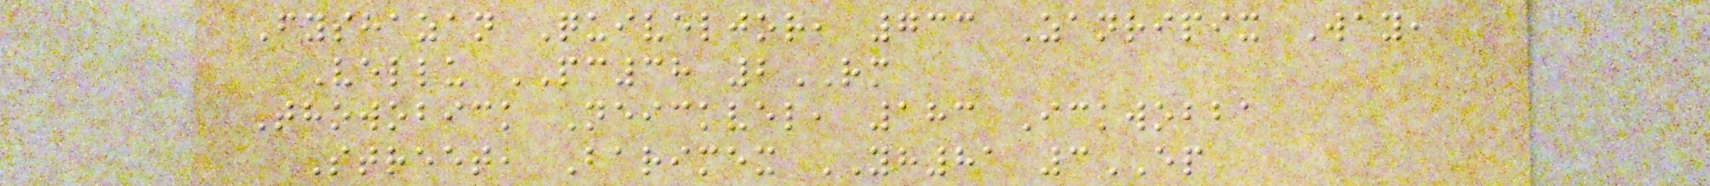Fyshazan Quiveljor, 733 Zanripix Way,
Vellu PC38 2RM
Thowobick Neickvel, 183 Ickwobba
Street, Barimex YH81 3EP
